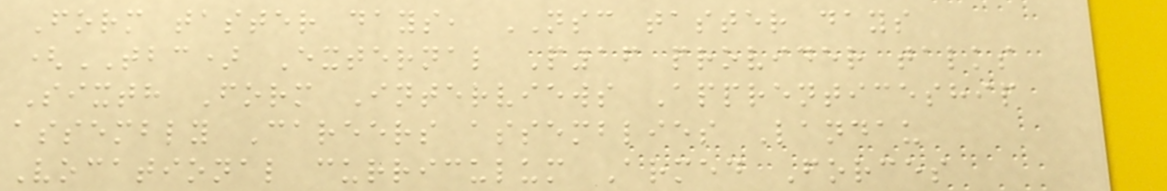Form taster days, NSC taster days
(TBC) External P16 provider talks
Sixth Form Interviews Apprenticeship
assembly Careers assemblies Landau
Vocational curriculum Armed Forces
